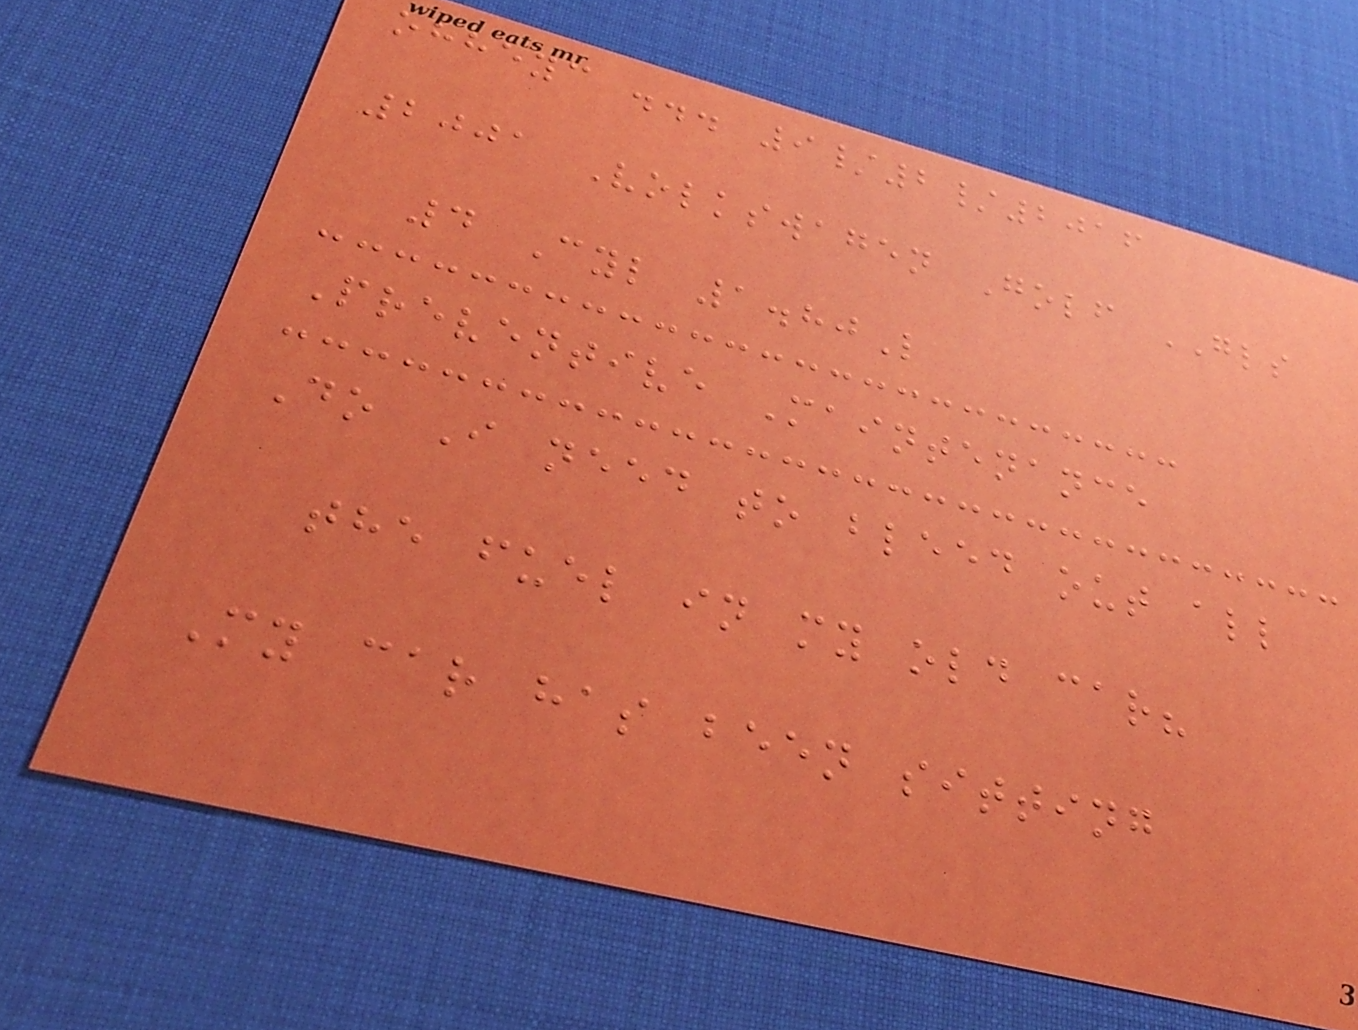ohheyc ... 9/2/2016
2001 Volkswagen Golf GLS
4 Cyl 1.80L
Preventive Maintenance
Do I need to bleed out all
the fuel in my old car?
My car has been sitting
